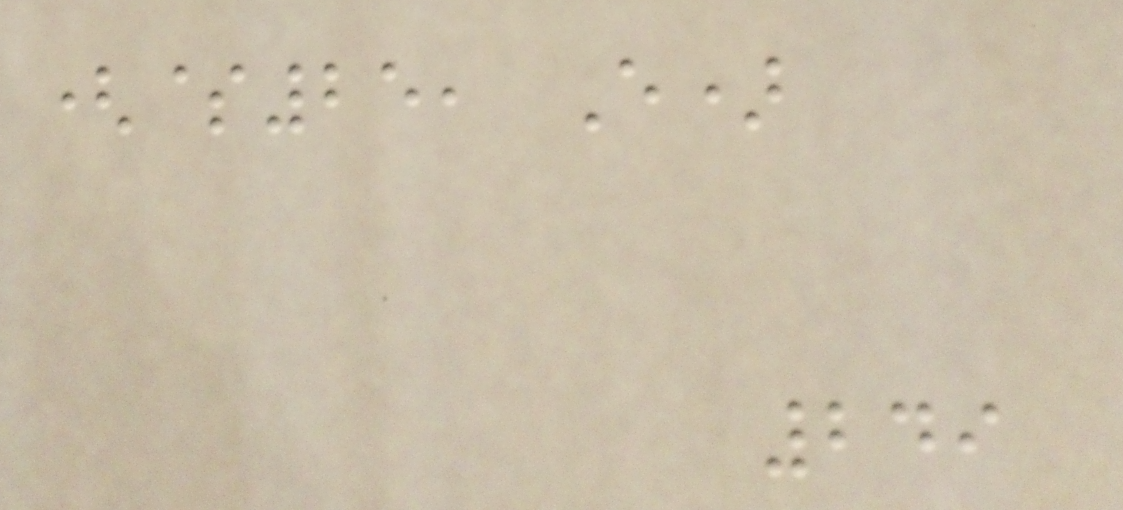($25, E)
249
